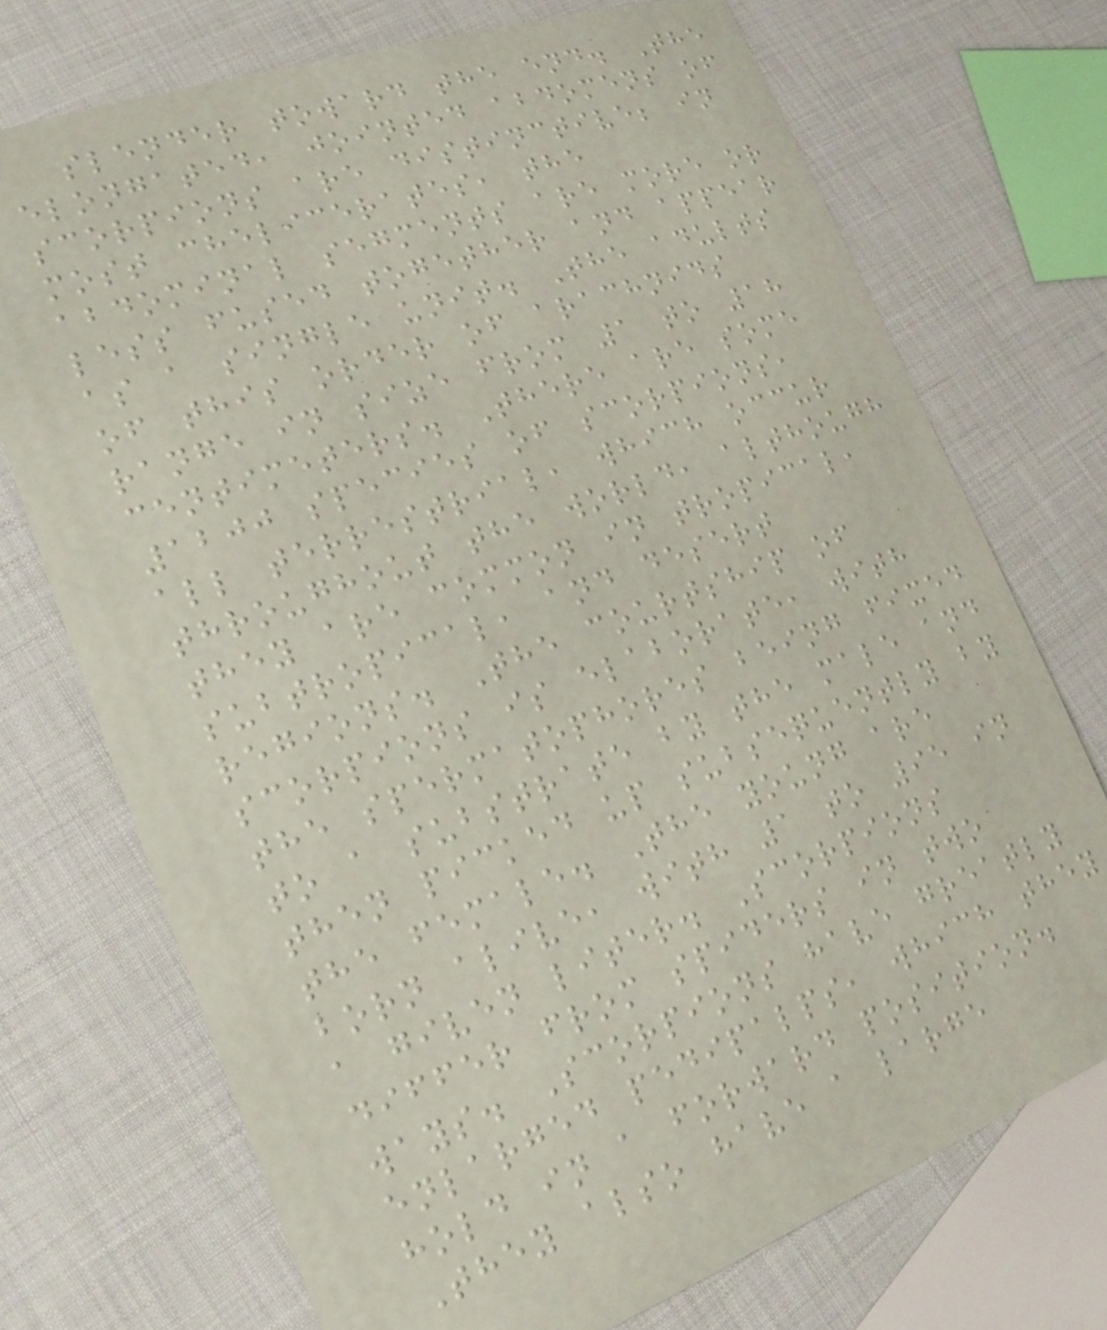slender toward the end. The
elongated, jointed abdomens of
scorpions are distinctive; in
most chelicerates, the
abdominal segments are more or
less fused together and appear
as a single unit. The adults
of this order of arachnids
range in size from 1 to 18
centimeters. There are some
1200 species of scorpions,
all terrestrial, which occur
throughout the world, although
they are common in tropical,
subtropical, and desert
regions. The courtship of
scorpions is elaborate, with
the spermatophores being fixed
to a substrate by the male and
then picked up subsequently by
the female. The young are
born alive, with 1 to 95 in
a given liter. Scorpions
differ from spiders in two
ways. Scorpions have greatly
enlarged pedipalps, which they
hold in a forward position.
They also have a large
